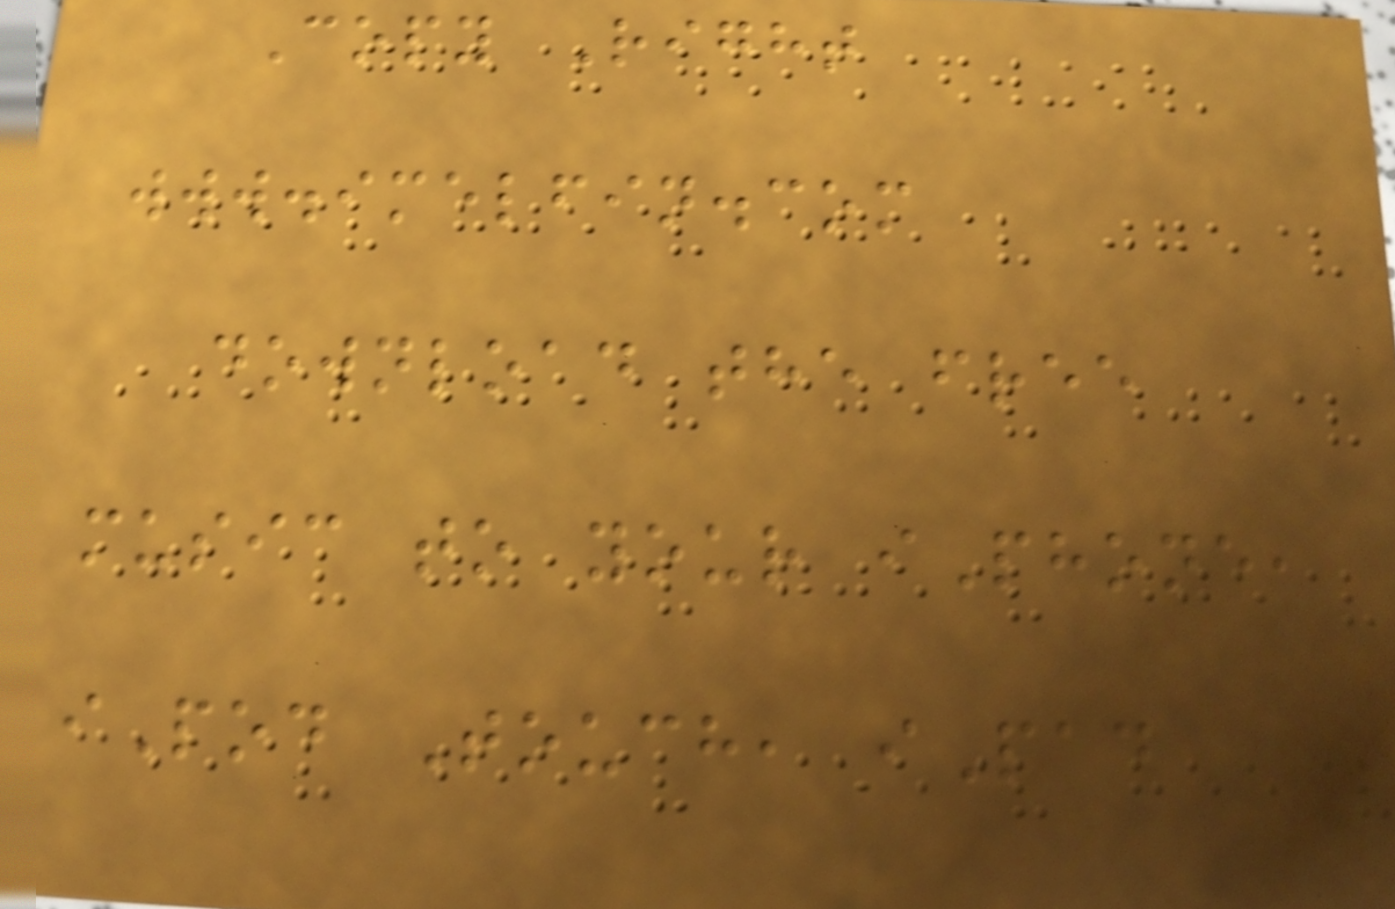Copy Right
www.imelfin.com
download the free
music to your iPhone,
iPod Touch, iPad
